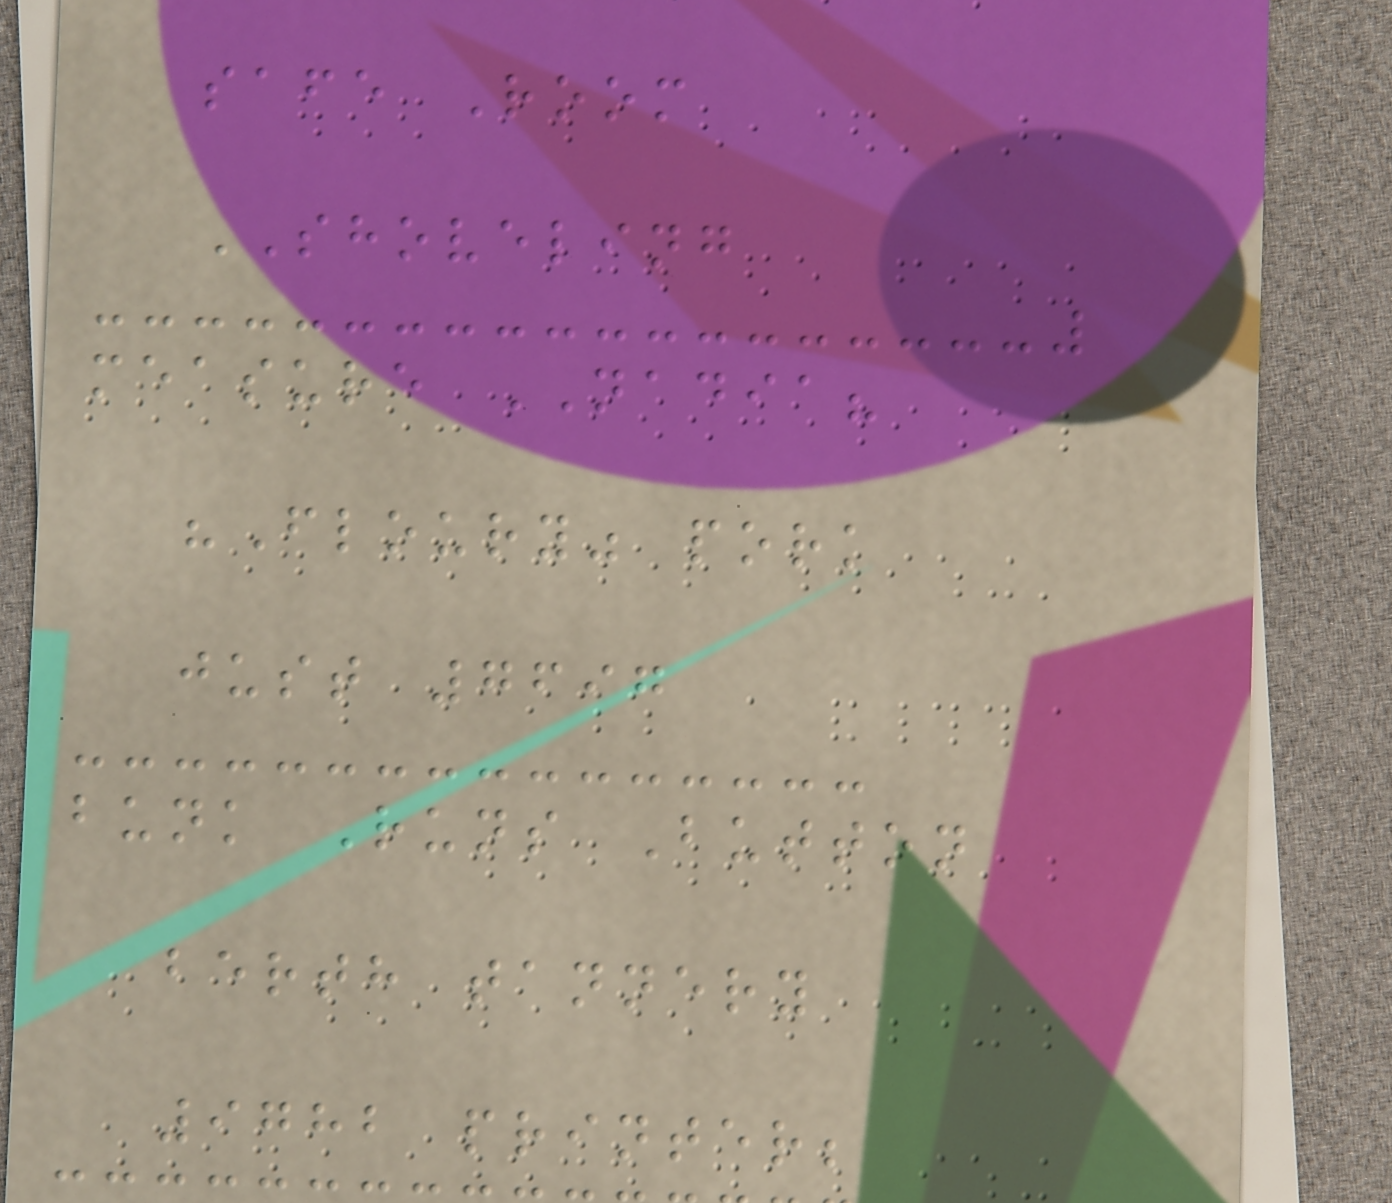safe Room
SHOVELING
measure NADIA?
"Floury" pork
just 7697
bunk Runs Button
berth tannery
9782 printer;
